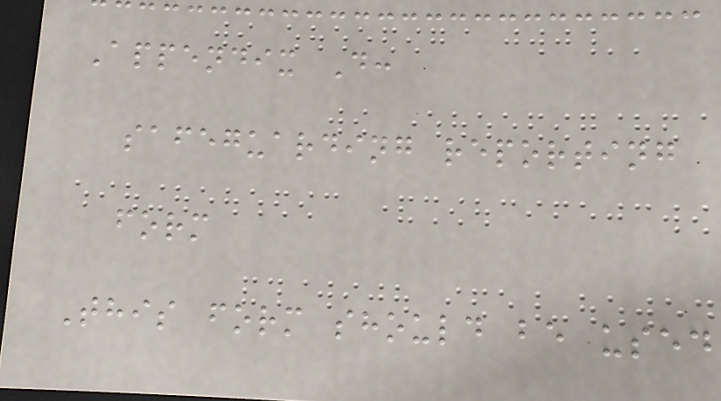Appendix D:
safeguarding reporting
form
This form should be used
